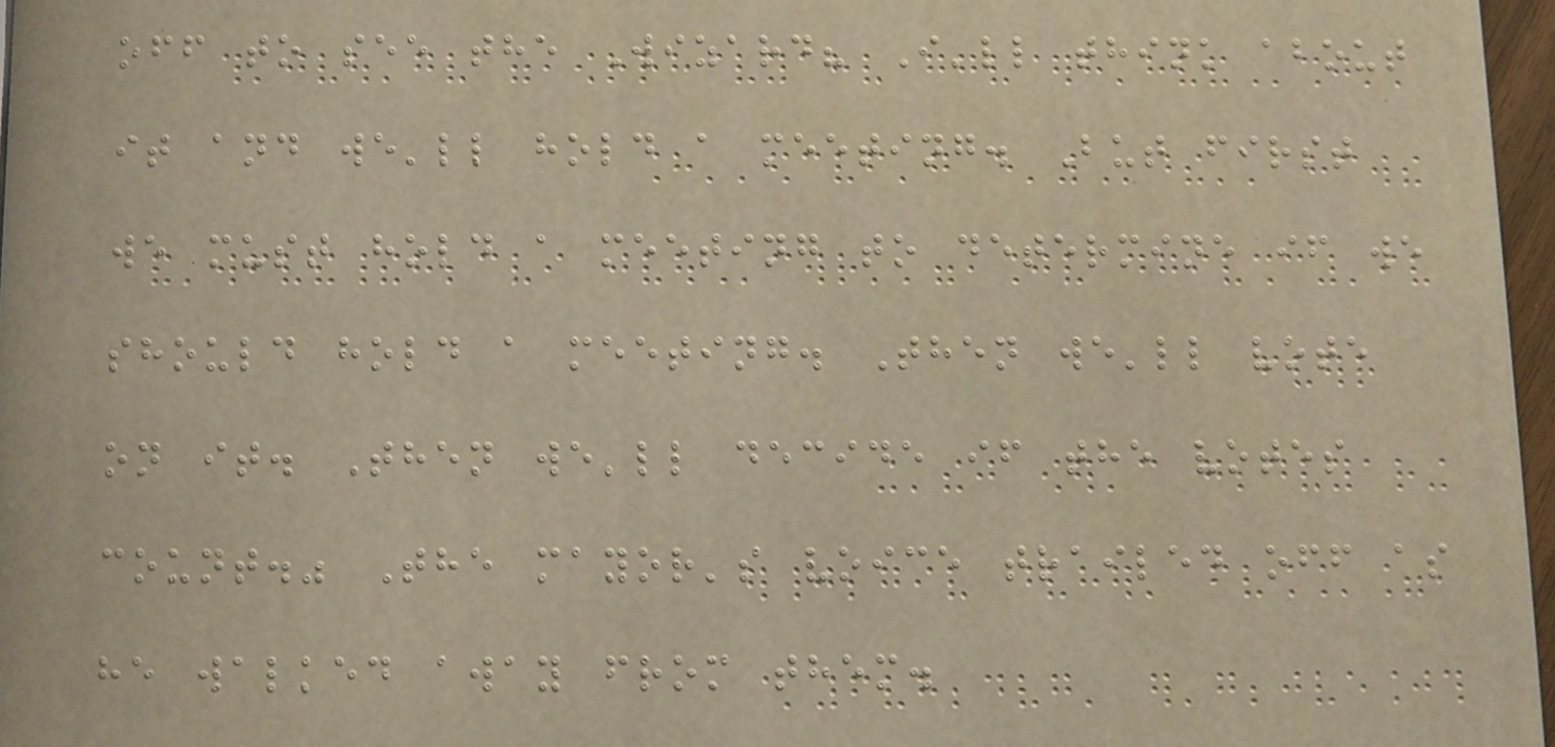off to see the Wizard? I'll think about
it and we'll hold a meeting. But first
we must hold a meeting to determine if we
should hold a meeting. Then we'll vote
on it. Then we'll decide if the votes
count." The mayor's voice trailed off as
he walked away from them.
